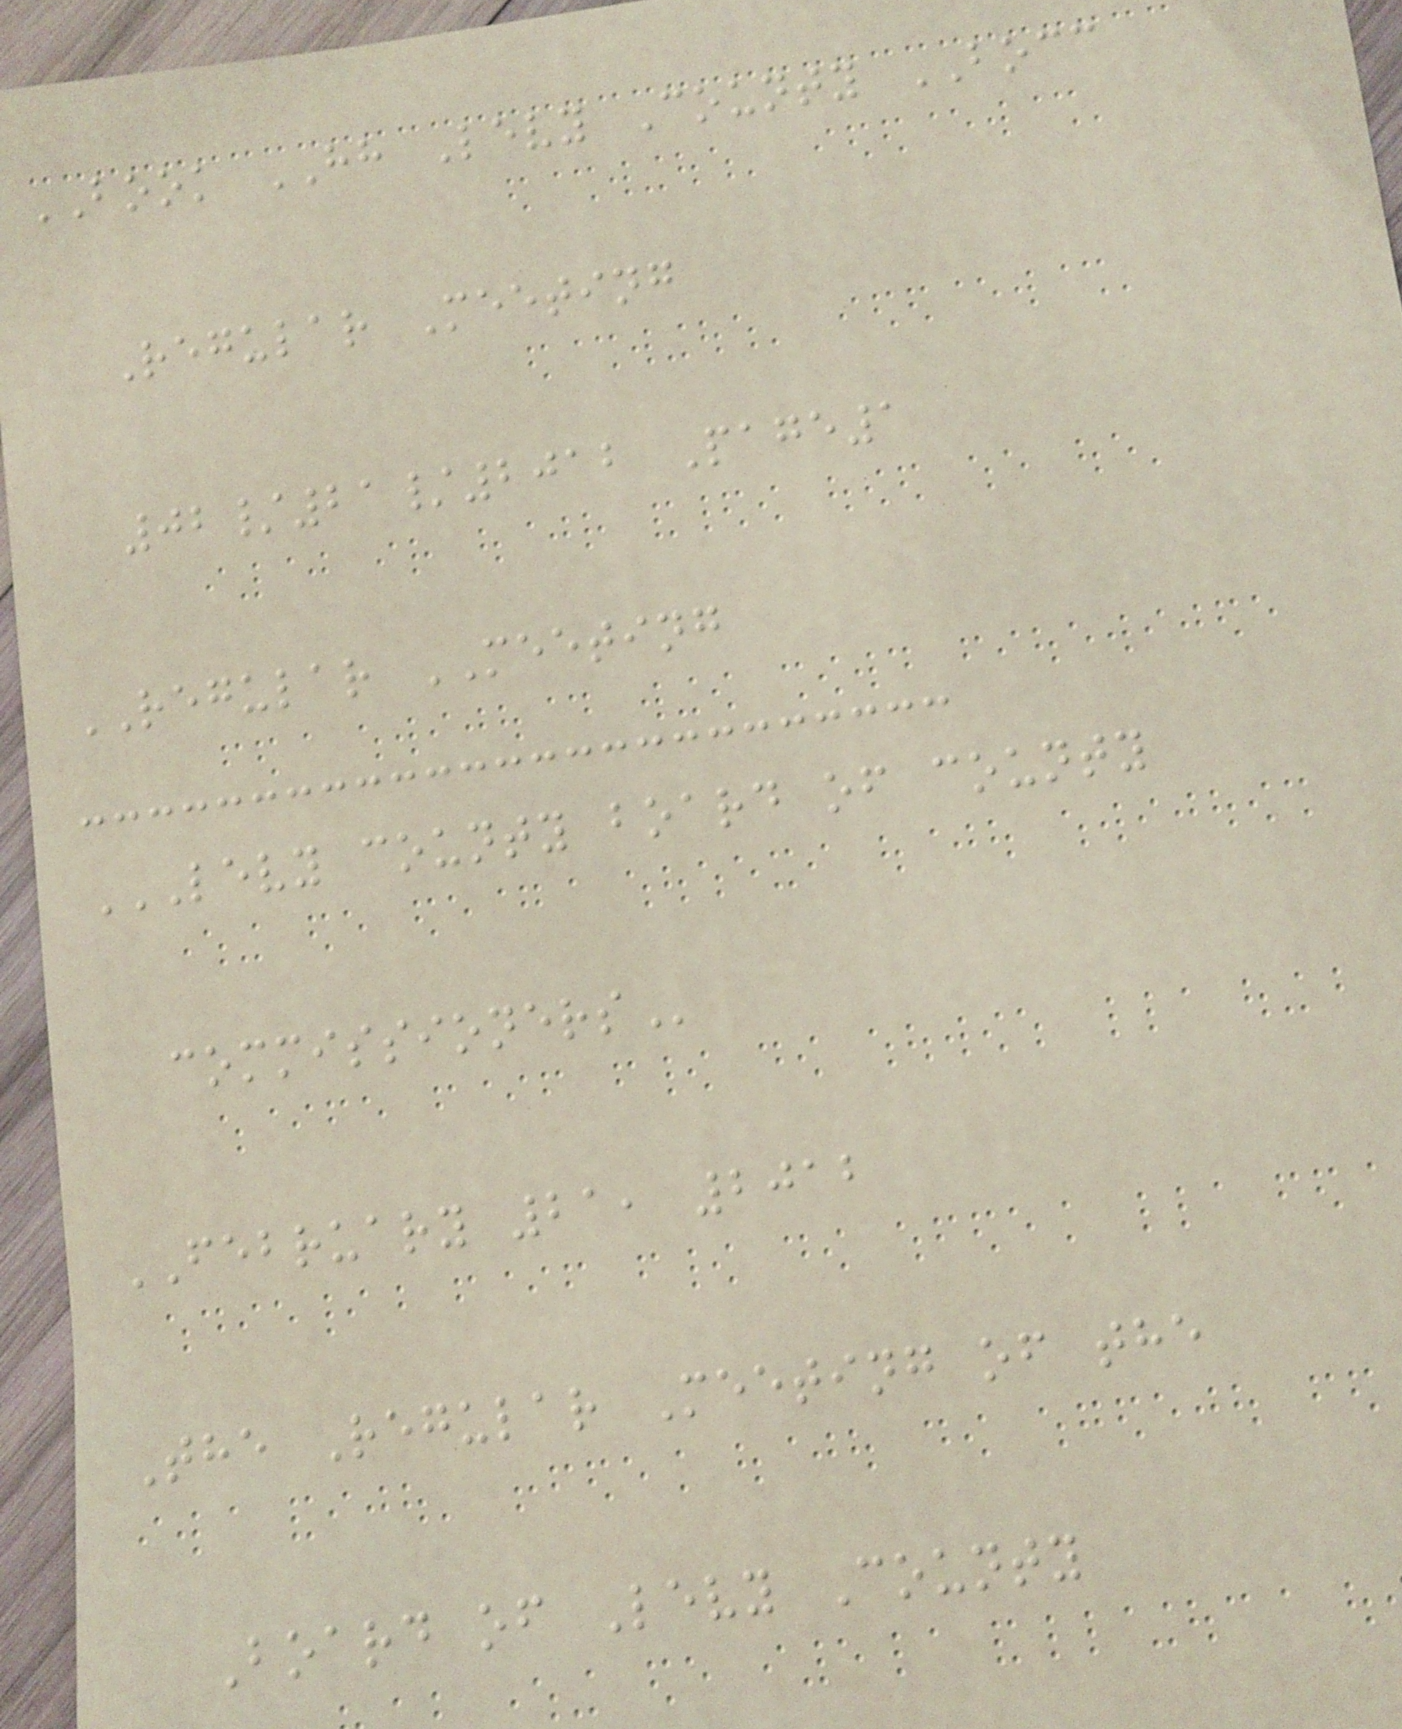BOOK HH Levy County BOCC
Regular Meeting
02/21/2012 Page1
REGULAR MEETING
LEVY COUNTY BOARD OF COUNTY
COMMISSIONERS
FEBRUARY 21, 2012
The Regular Meeting of the
Board of Levy County
